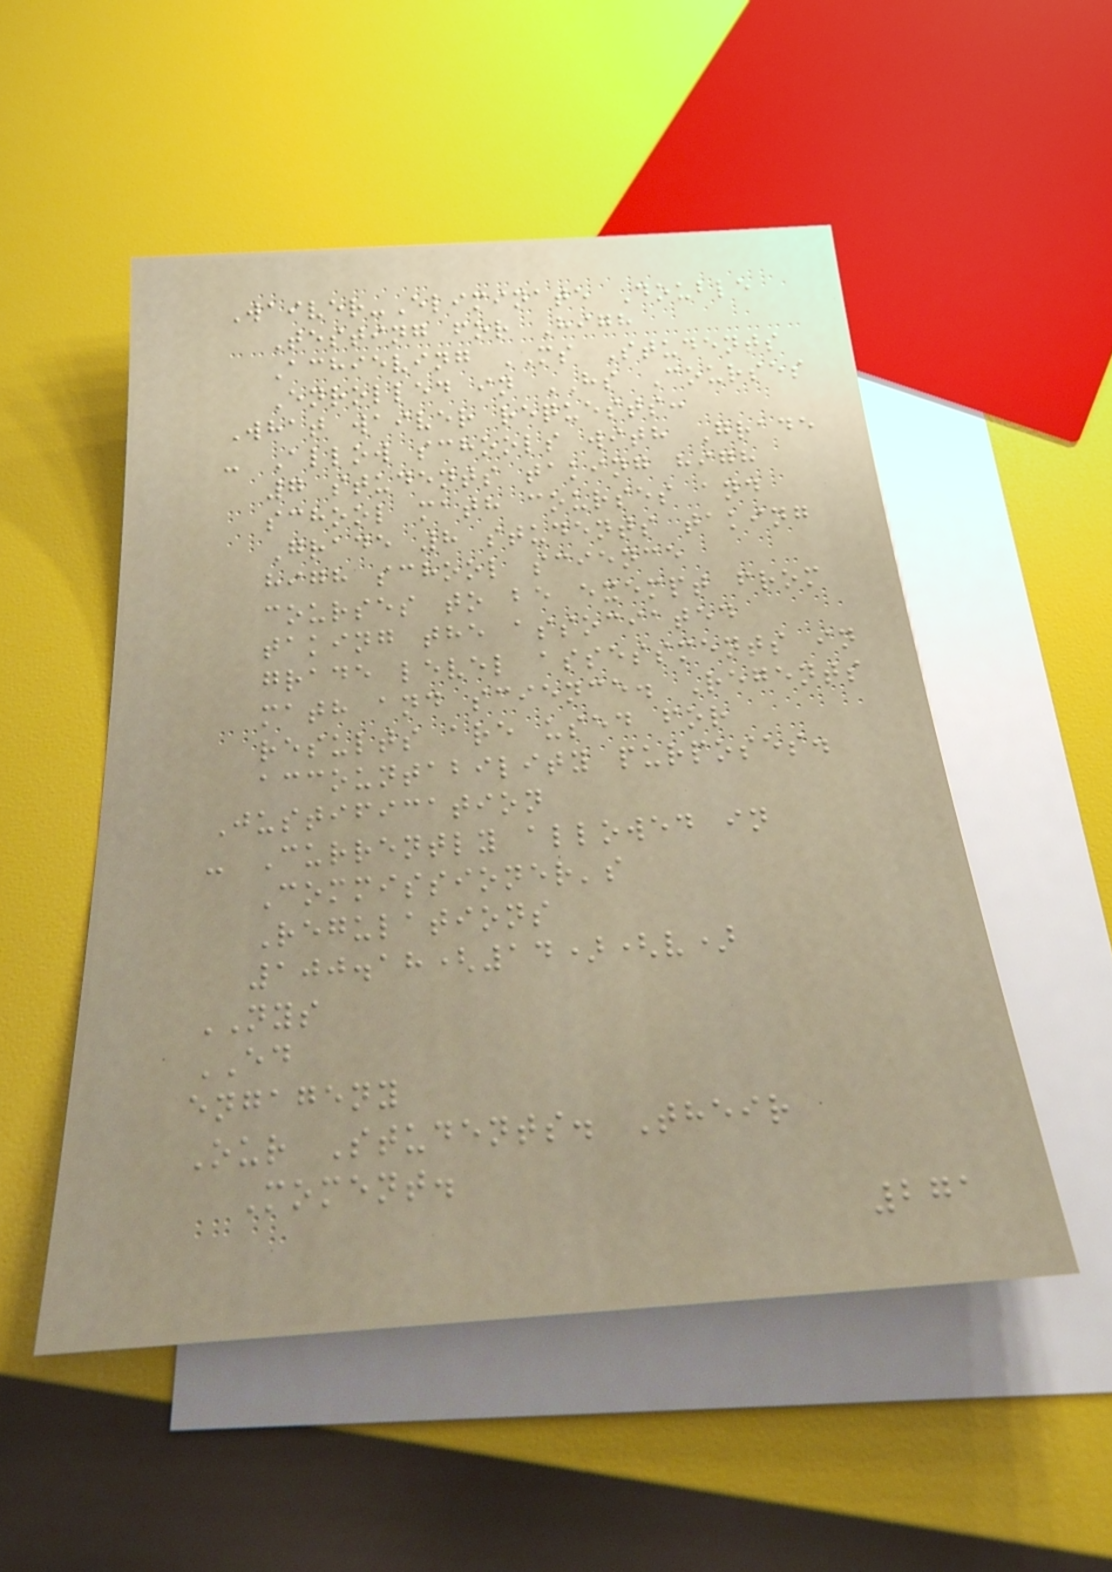Waiver-Eliminate Double
Testing for High
Achieving MS Students
Enrolled in HS Courses
What waiver requests:
- Allow schools with Grade
7 students taking high
school math courses and
Grade 8 students taking
high school science
courses to be exempt from
taking the associated
grade level assessments in
math and science. Regents
results are used for
accountability purposes.
Justification
- Currently allowed in
Commissioner's
Regulations
100.18(14)(v)
NYS
ED
engageny
Our Students. Their
Moment.
271
